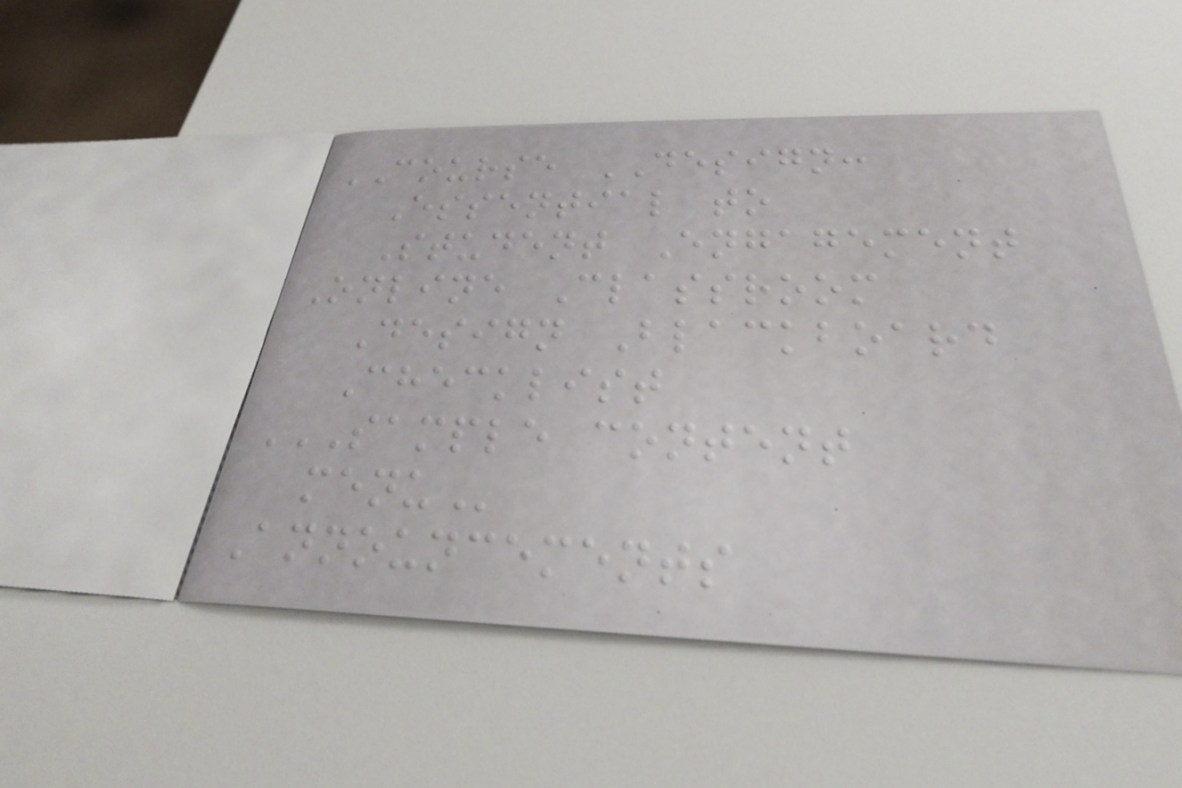COURSE DESIGN:
Essential to
Student Engagement
Online Classroom
Design Blackboard
Checklist
SAMPLE CONTENT
MENU
Announcements
